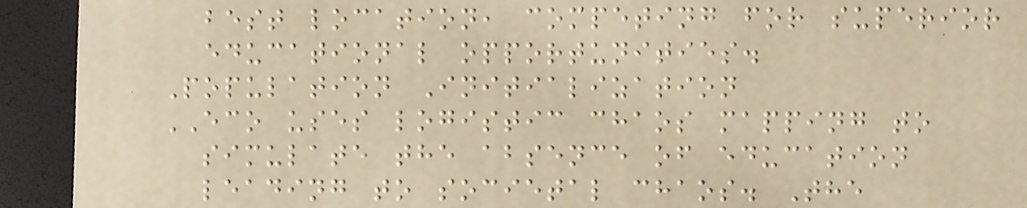best location, competing for superior
educational opportunities.
Population Initialization
ECO uses logistic chaos mapping to
simulate the absence of education
leading to societal chaos. The
